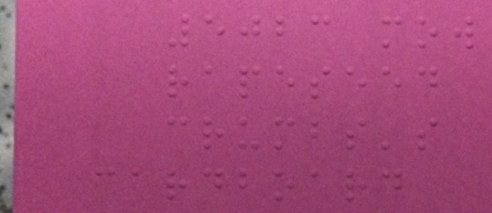5023 mow
rapeseed
crumbs's
cardboard
